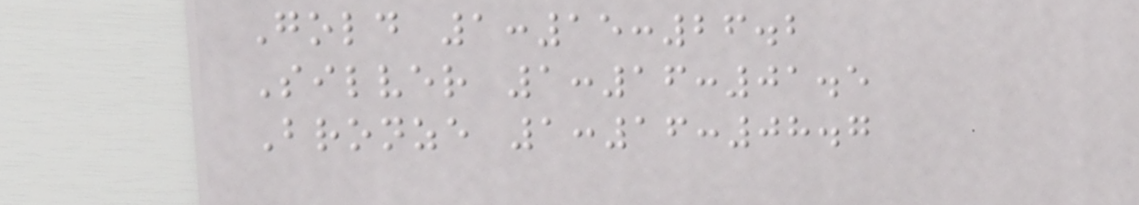Gold 1:15:26.2
Silver 1:16:01.5
Bronze 1:16:08.7
